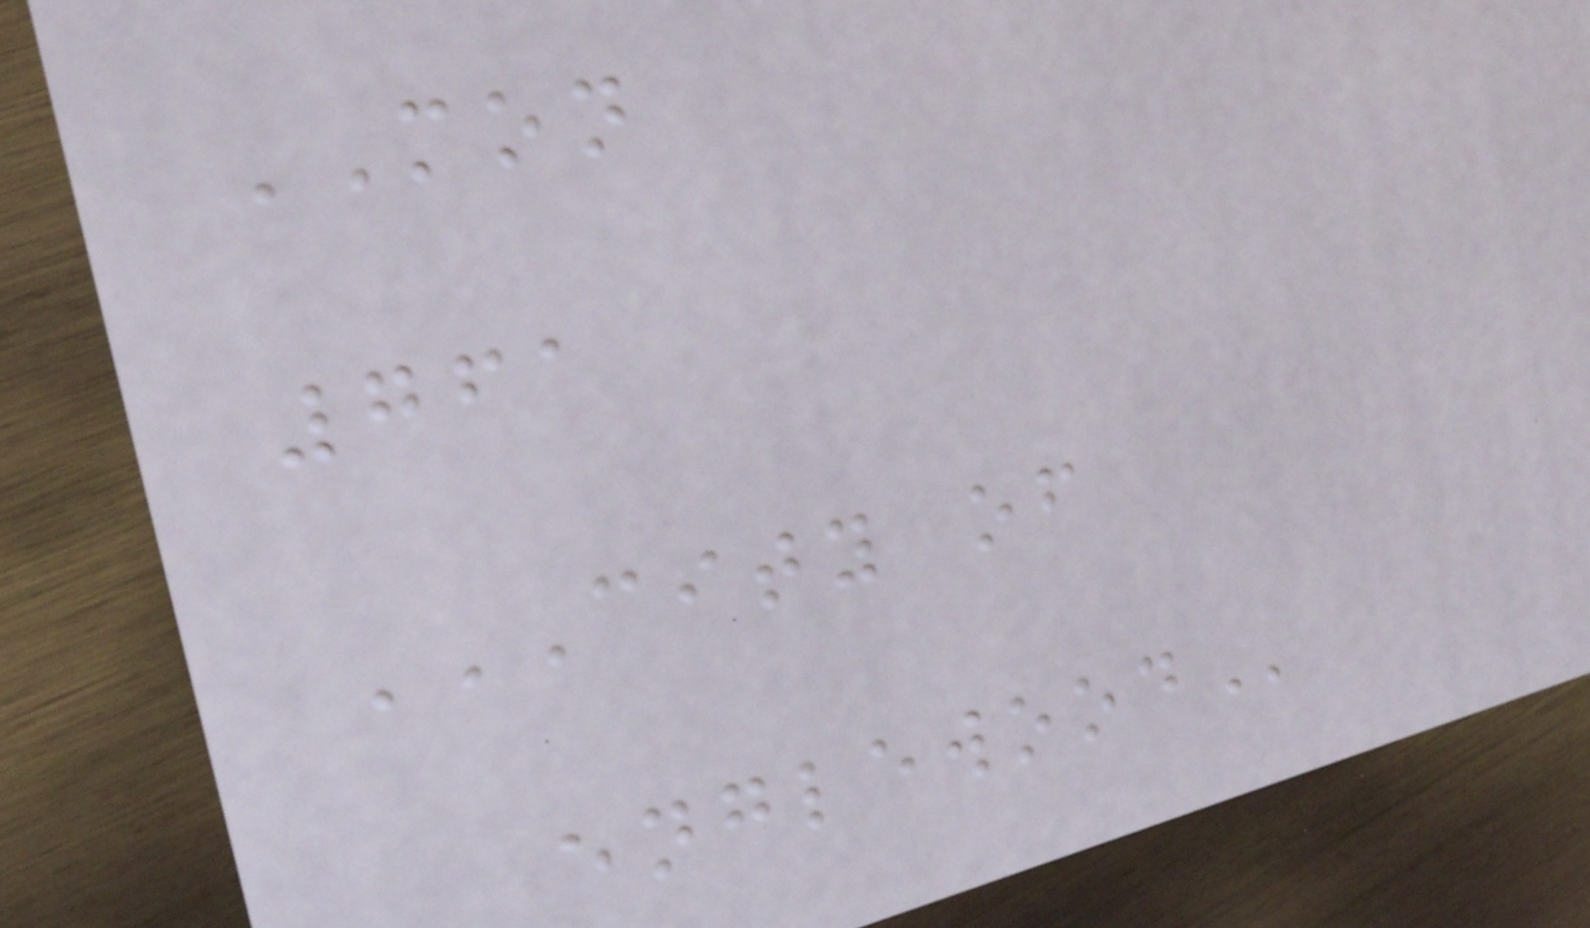MON
761
CITY OF
ENGLEWOOD
